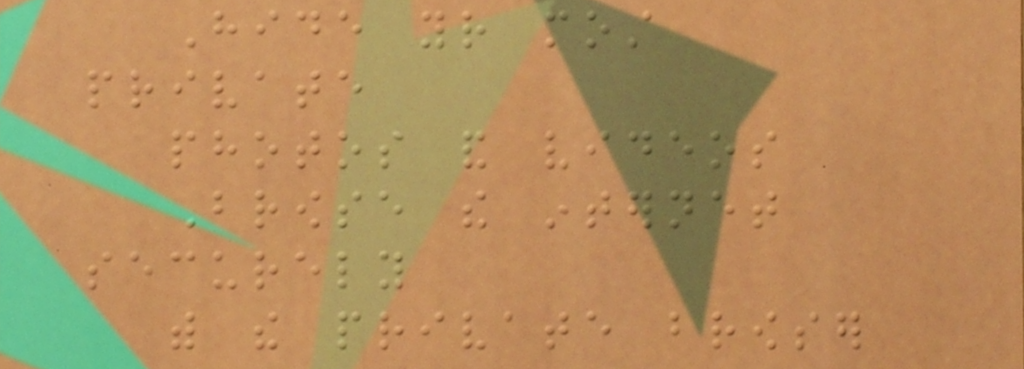Hide your most
private
photos and videos
Browse the internet
securely
with the private browser
